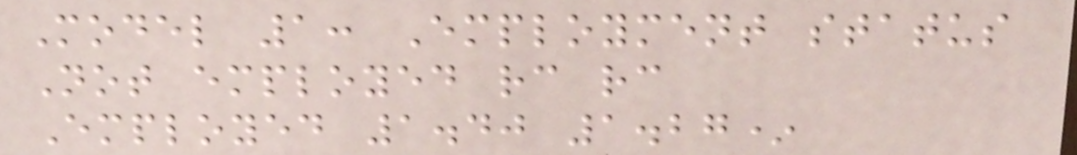Model 1: Employment status
Not employed rc rc
Employed 1.40 1.27*
